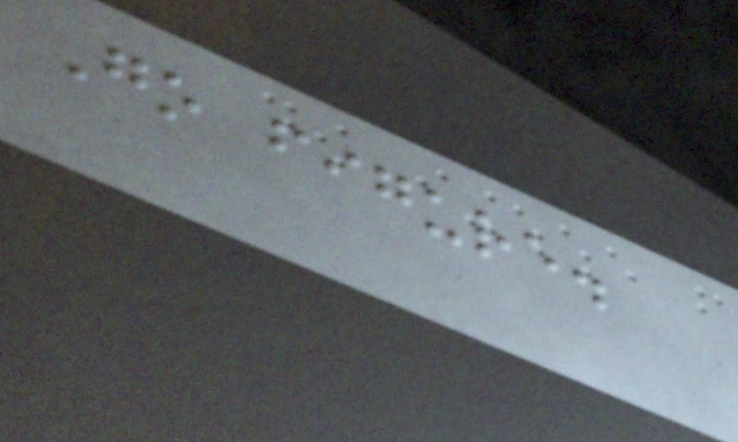Go figure.
